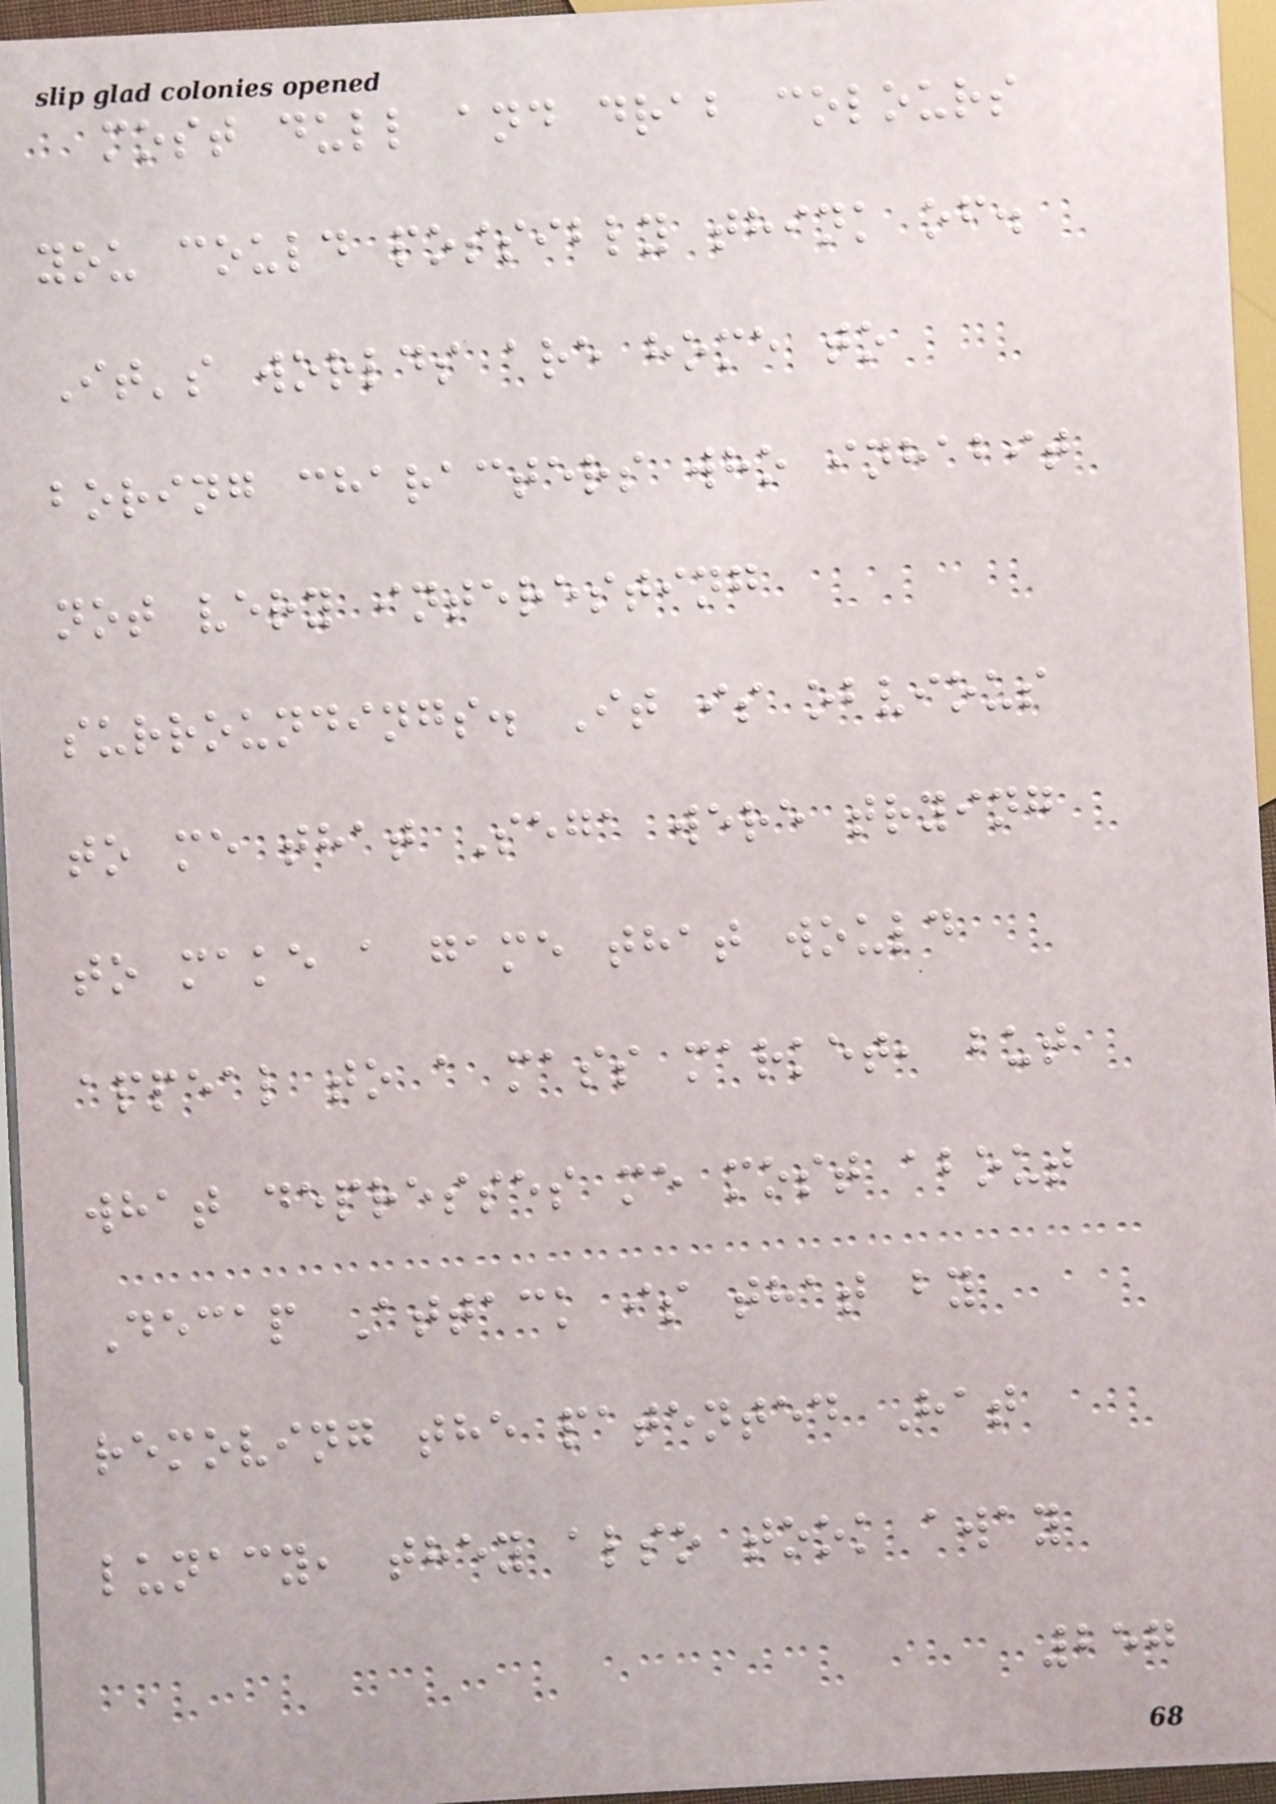most dull and drab colours
you could possibly think of.
It's worlds are home to
boring characters who inhabit
not very interesting
surroundings. It is obvious
to me that Sega were trying
to make a game that would
appeal to a mass market, but
what depresses me most about
Decap Attack is that by
removing the patented Hat
lunacy, they also took away
257
